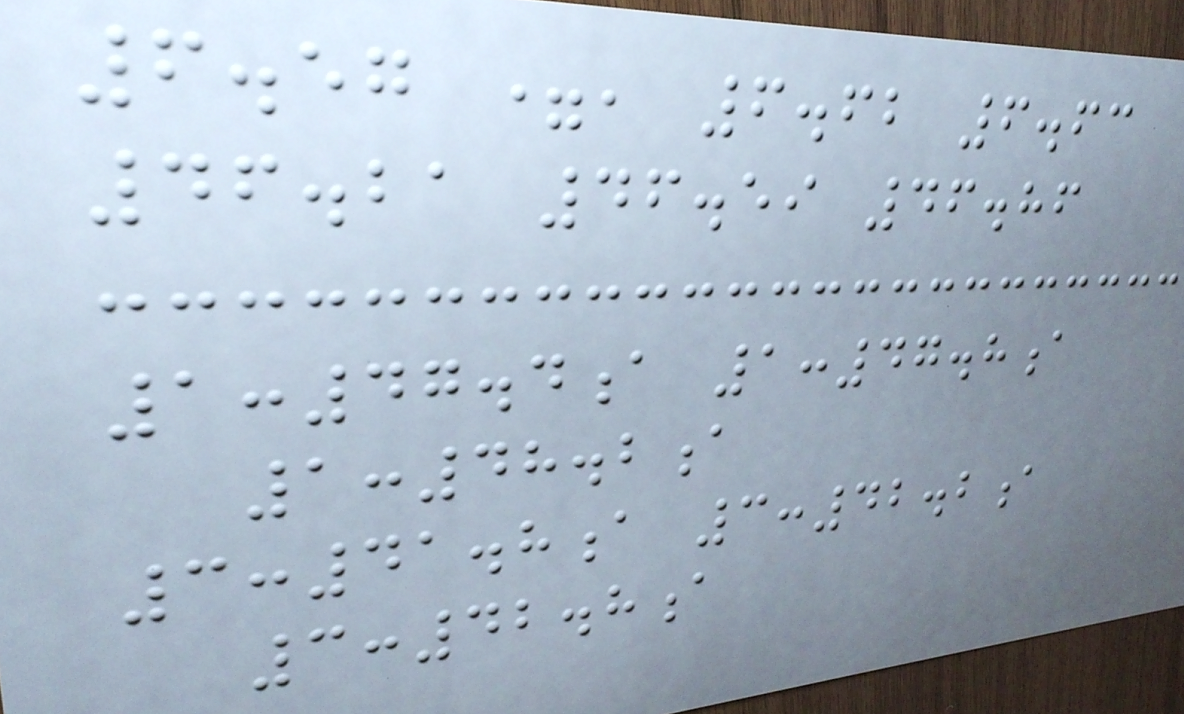6.57 =, 6.62 6.63
46.21 46.59 46.86
1:47.4a 1:47.8a
1:48.2a
3:41.8a 3:42.2a
3:42.8a
